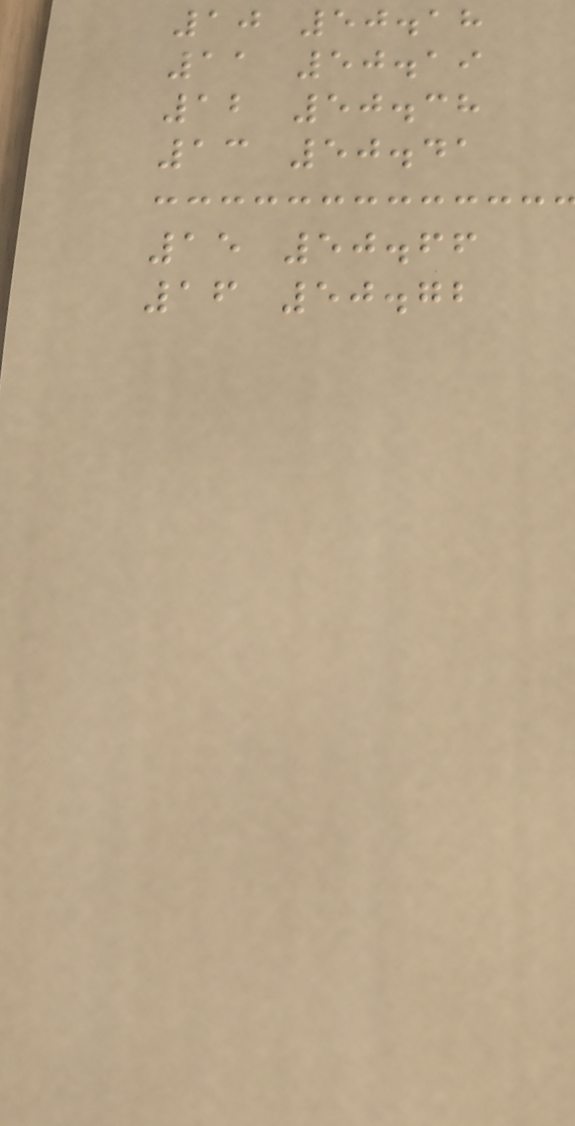10 50.18
11 50.19
12 50.38
13 50.41
15 50.66
16 50.72
